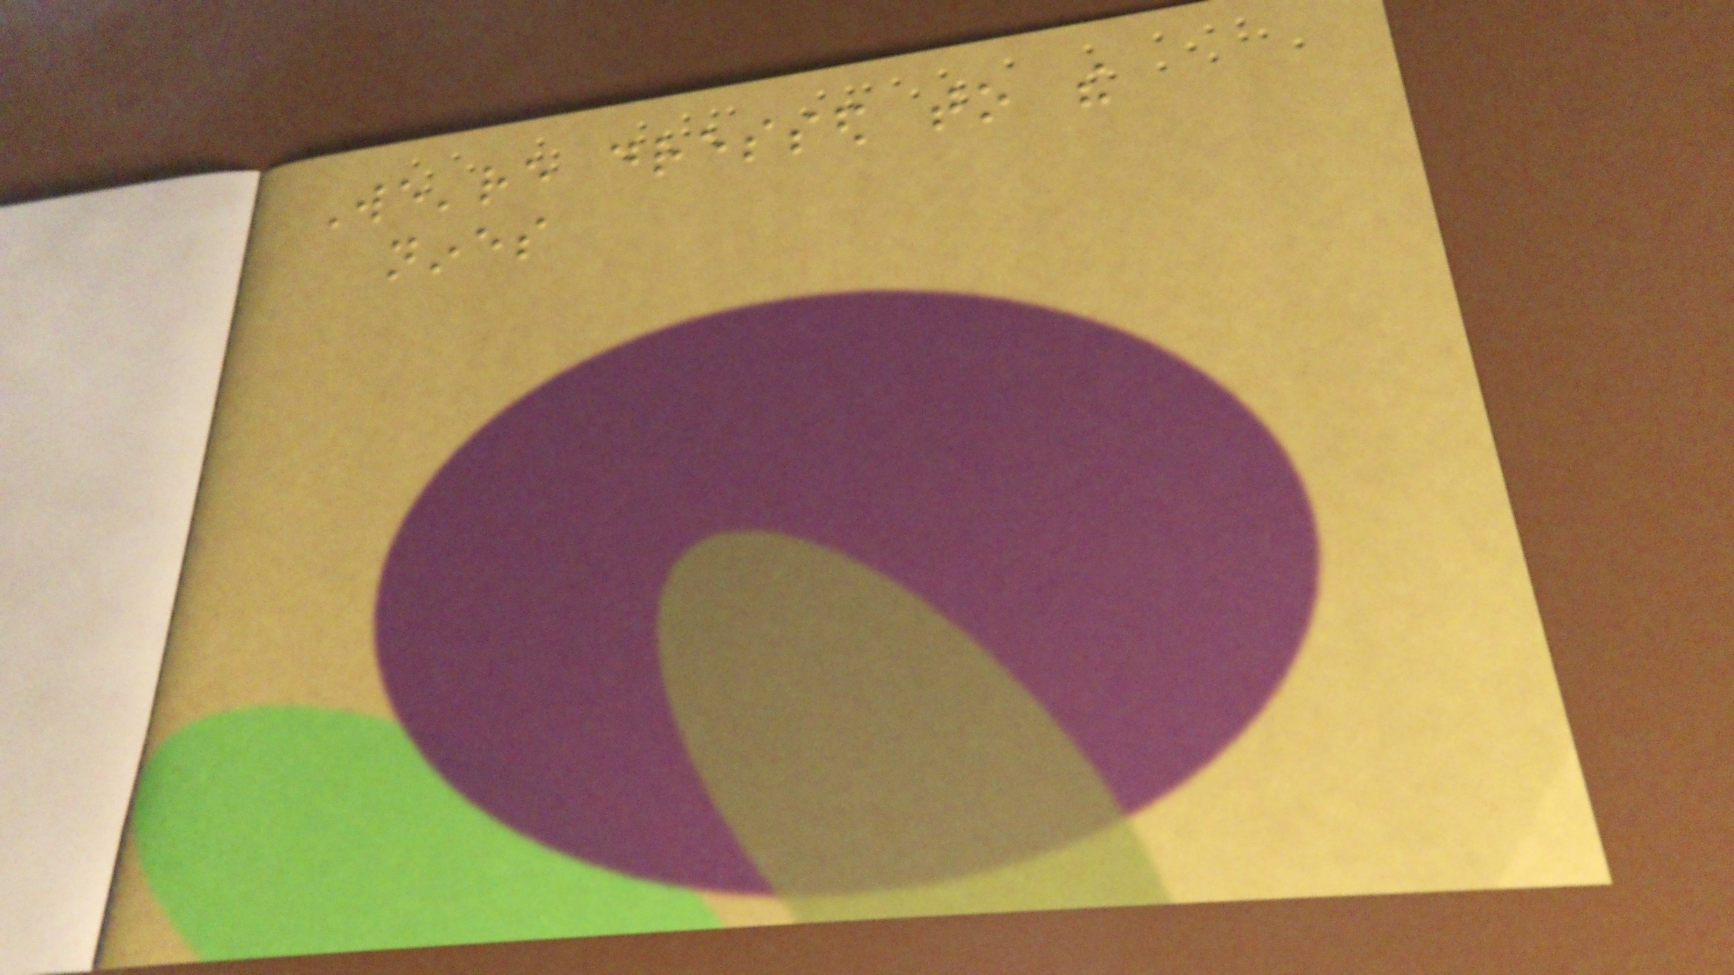We're dressed to the
nines
